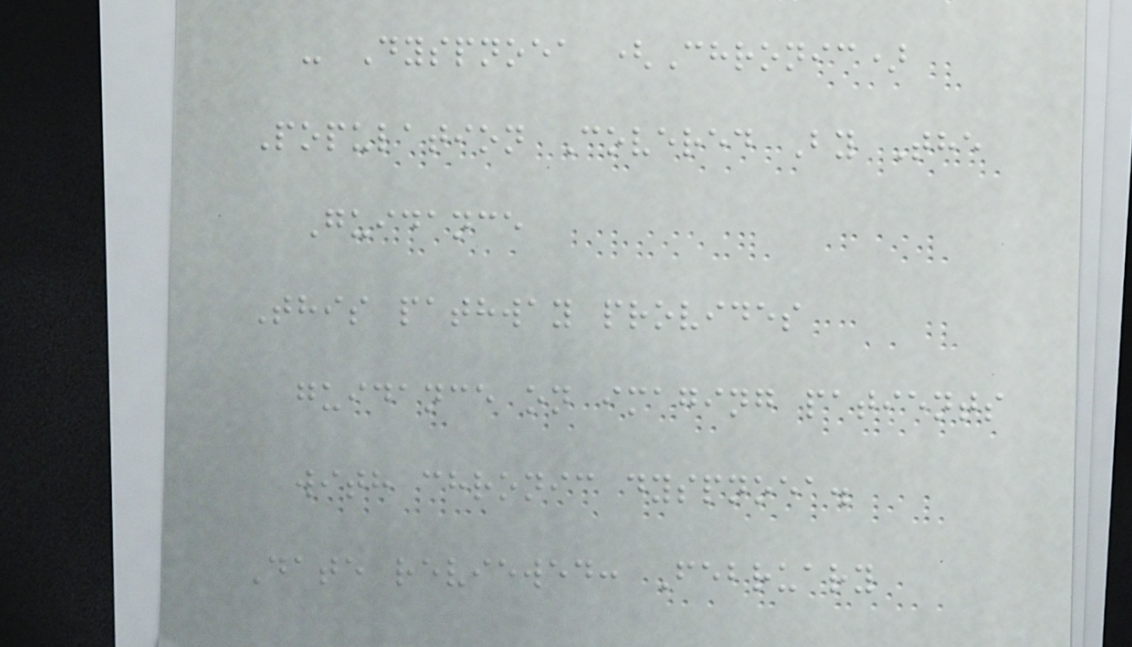- Dyspnoea (Chronic)
Population Covered By The
Guidance
This pathway provides
guidance on imaging patients
with chronic dyspnoea.
Date reviewed: February
